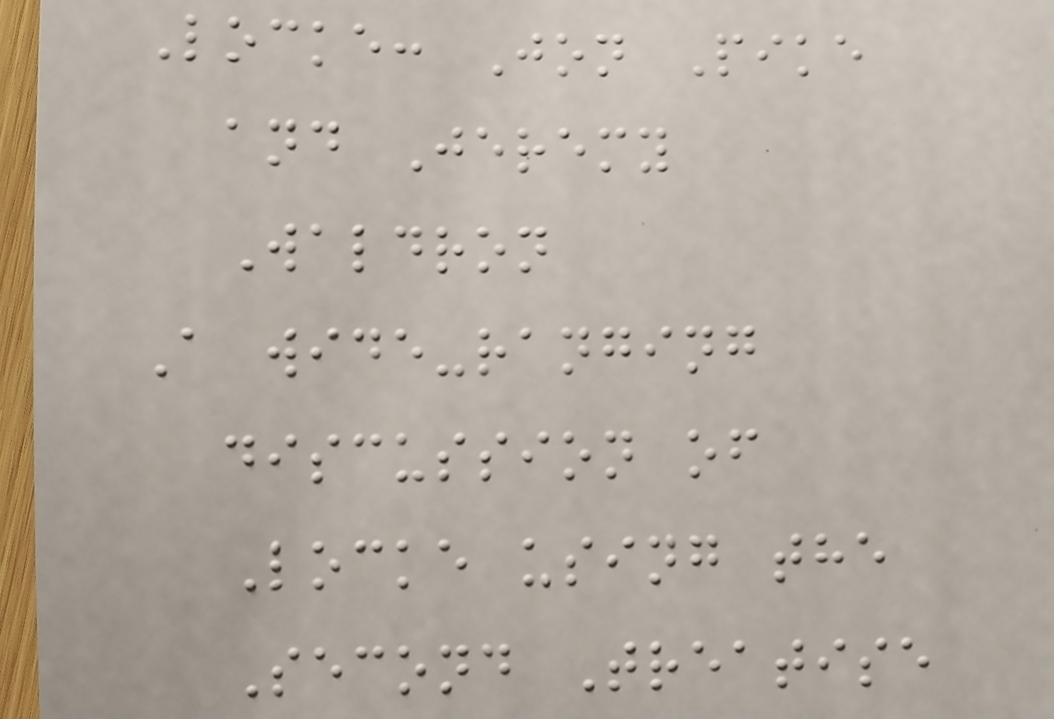Locke: Jon Pike
and Jeremy
Waldron
A wide-ranging
discussion of
Locke using the
Second Treatise
